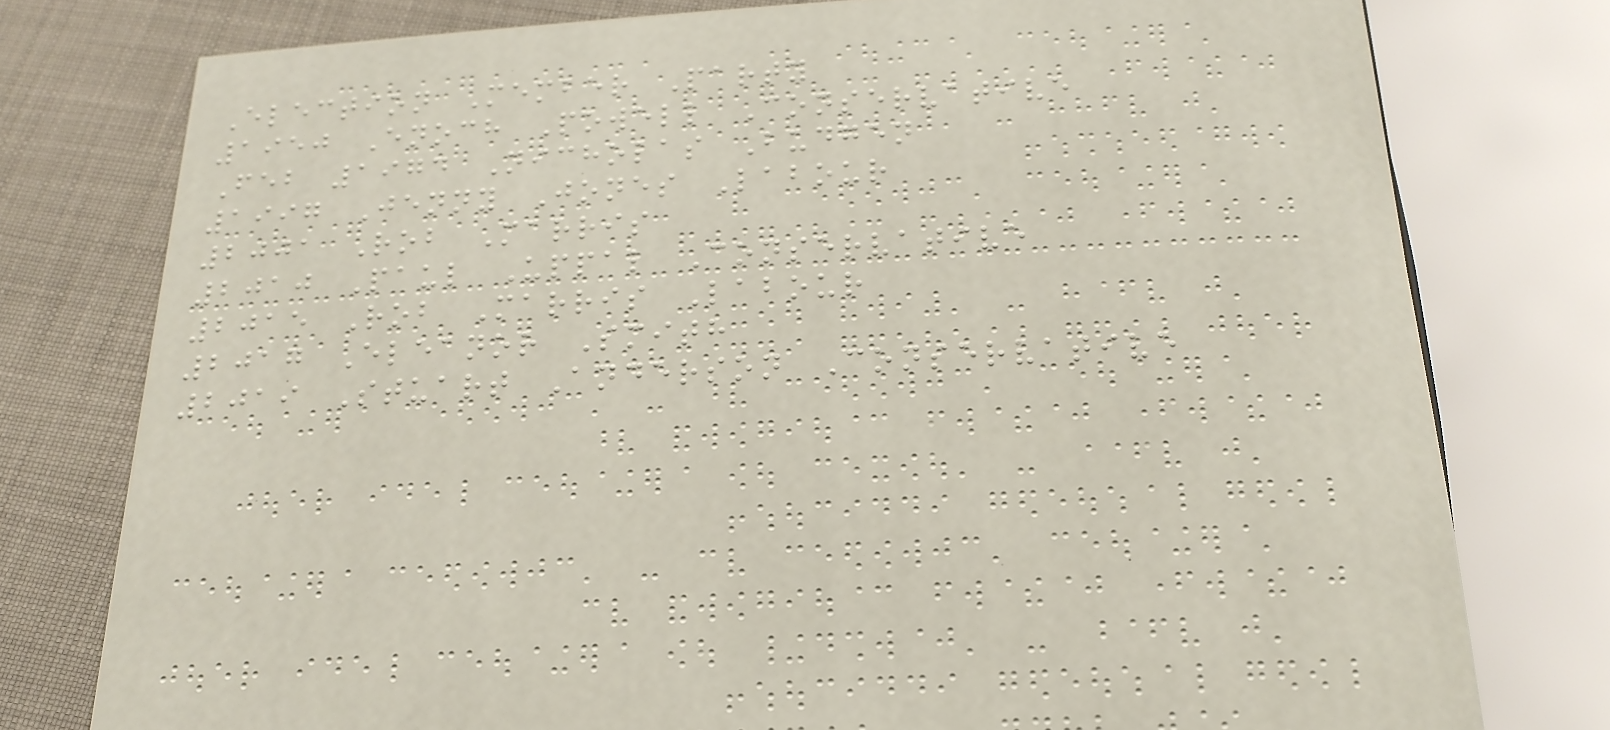Election Member Party
1950 Enoch Powell Conservative
Feb 1974 Nicholas Budgen
1997 Jenny Jones Labour
2001 Rob Marris
2010 Paul Uppal Conservative
2015 Rob Marris Labour
2017 Eleanor Smith
2019 Stuart Anderson Conservative
